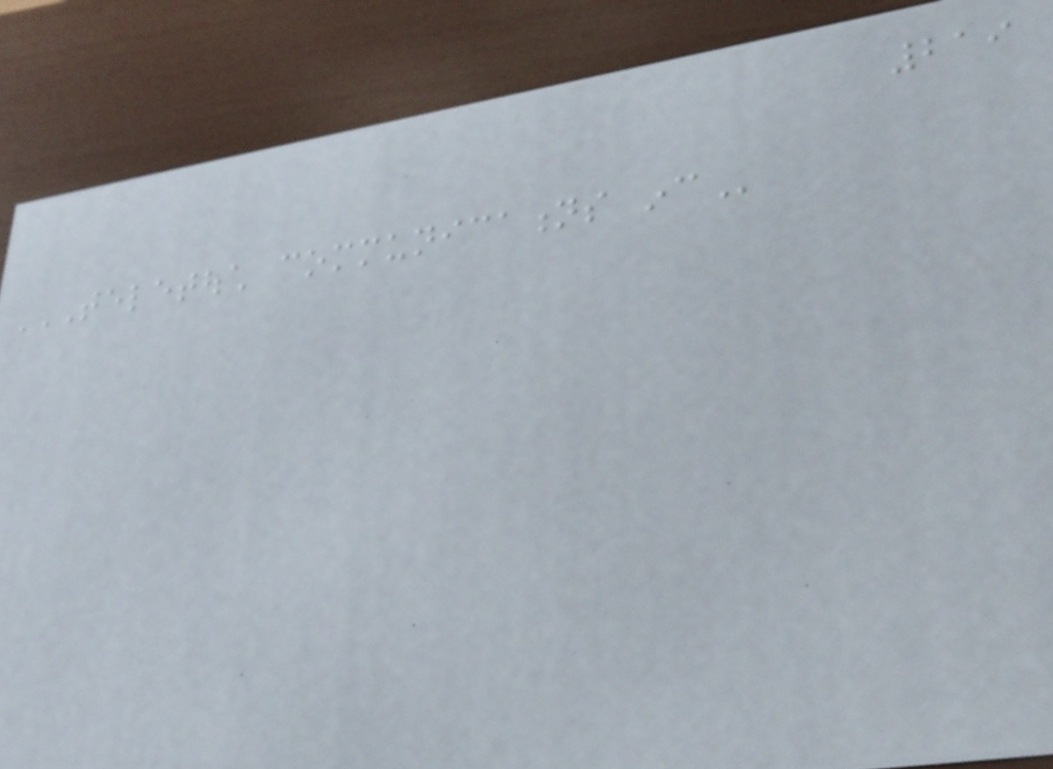219
TELETOUCH COMMUNICATIONS INC
